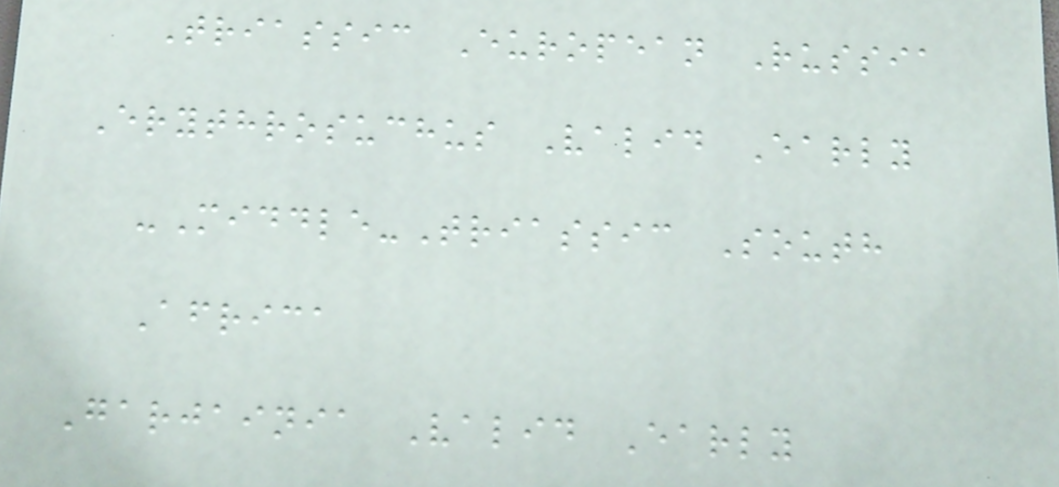Triassic European Russia
Erythrosuchus Valid Early
-Middle-Triassic South
Africa
Garjainia Valid Early
